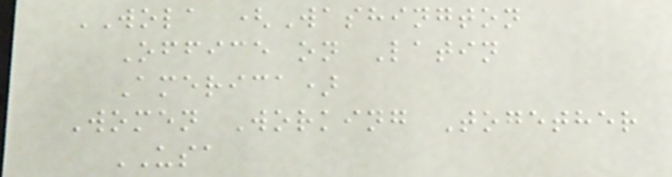WOLA (Washington
Office on Latin
America)
Women Working Together
USA
